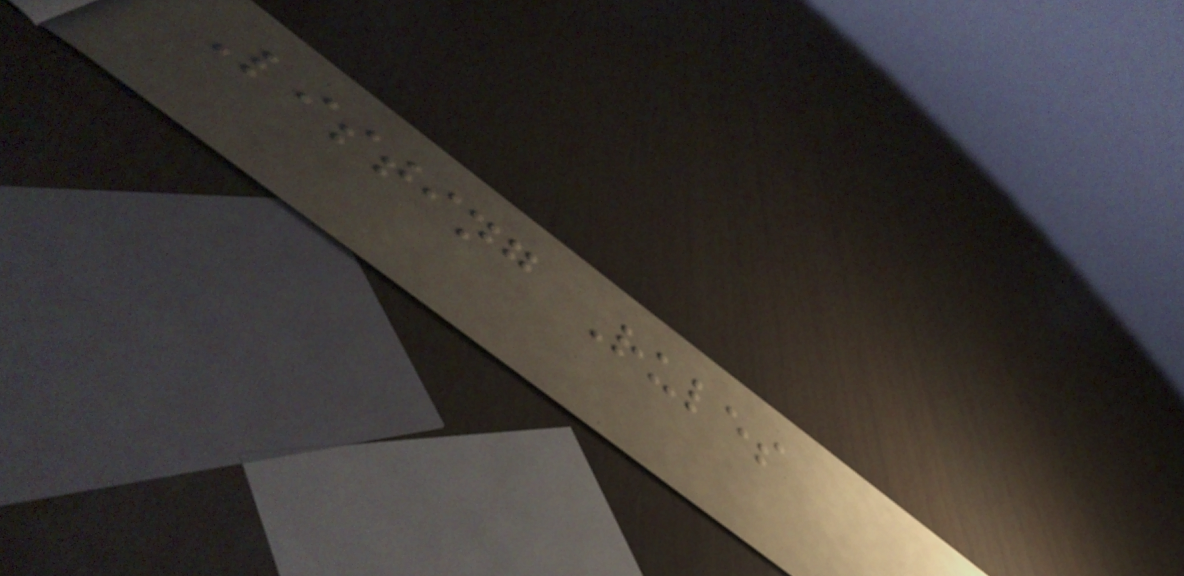Listing Rules
